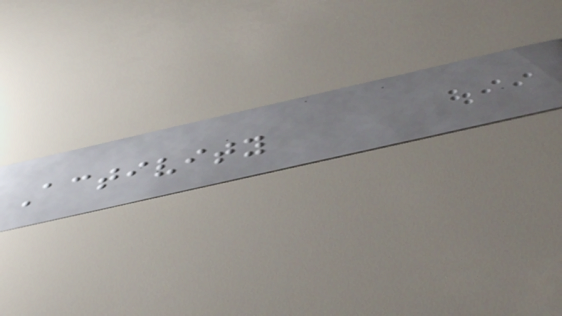Activity
